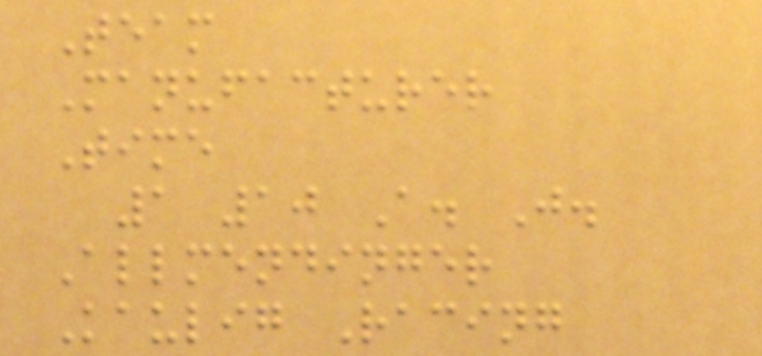Team
Manufacturer
Time
1 10 A. J.
Allmendinger
Kaulig Racing
